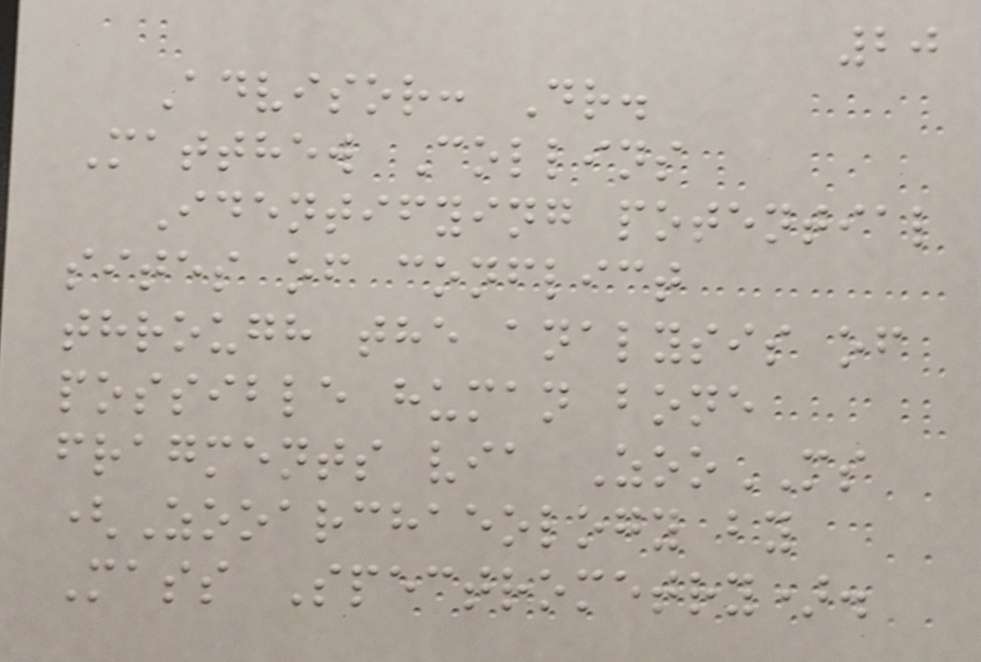20
Advisor: Dr.
Matthew Collins
Identifying potential
sites of conflict
through the analysis of
possible human bone
fragments via ZooMS
(Zooarchaeology by
Mass Spectrometry).
